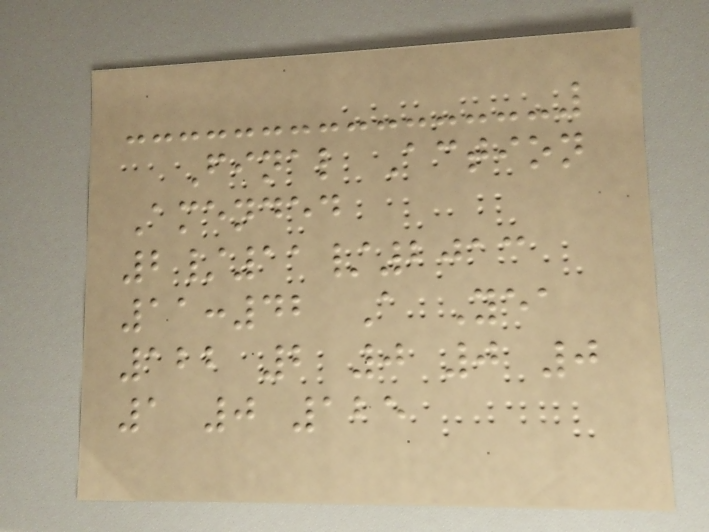Final Action
Amended
2/11/2013
11:42 A Yea
122 2 0 0 0
1 0 125
